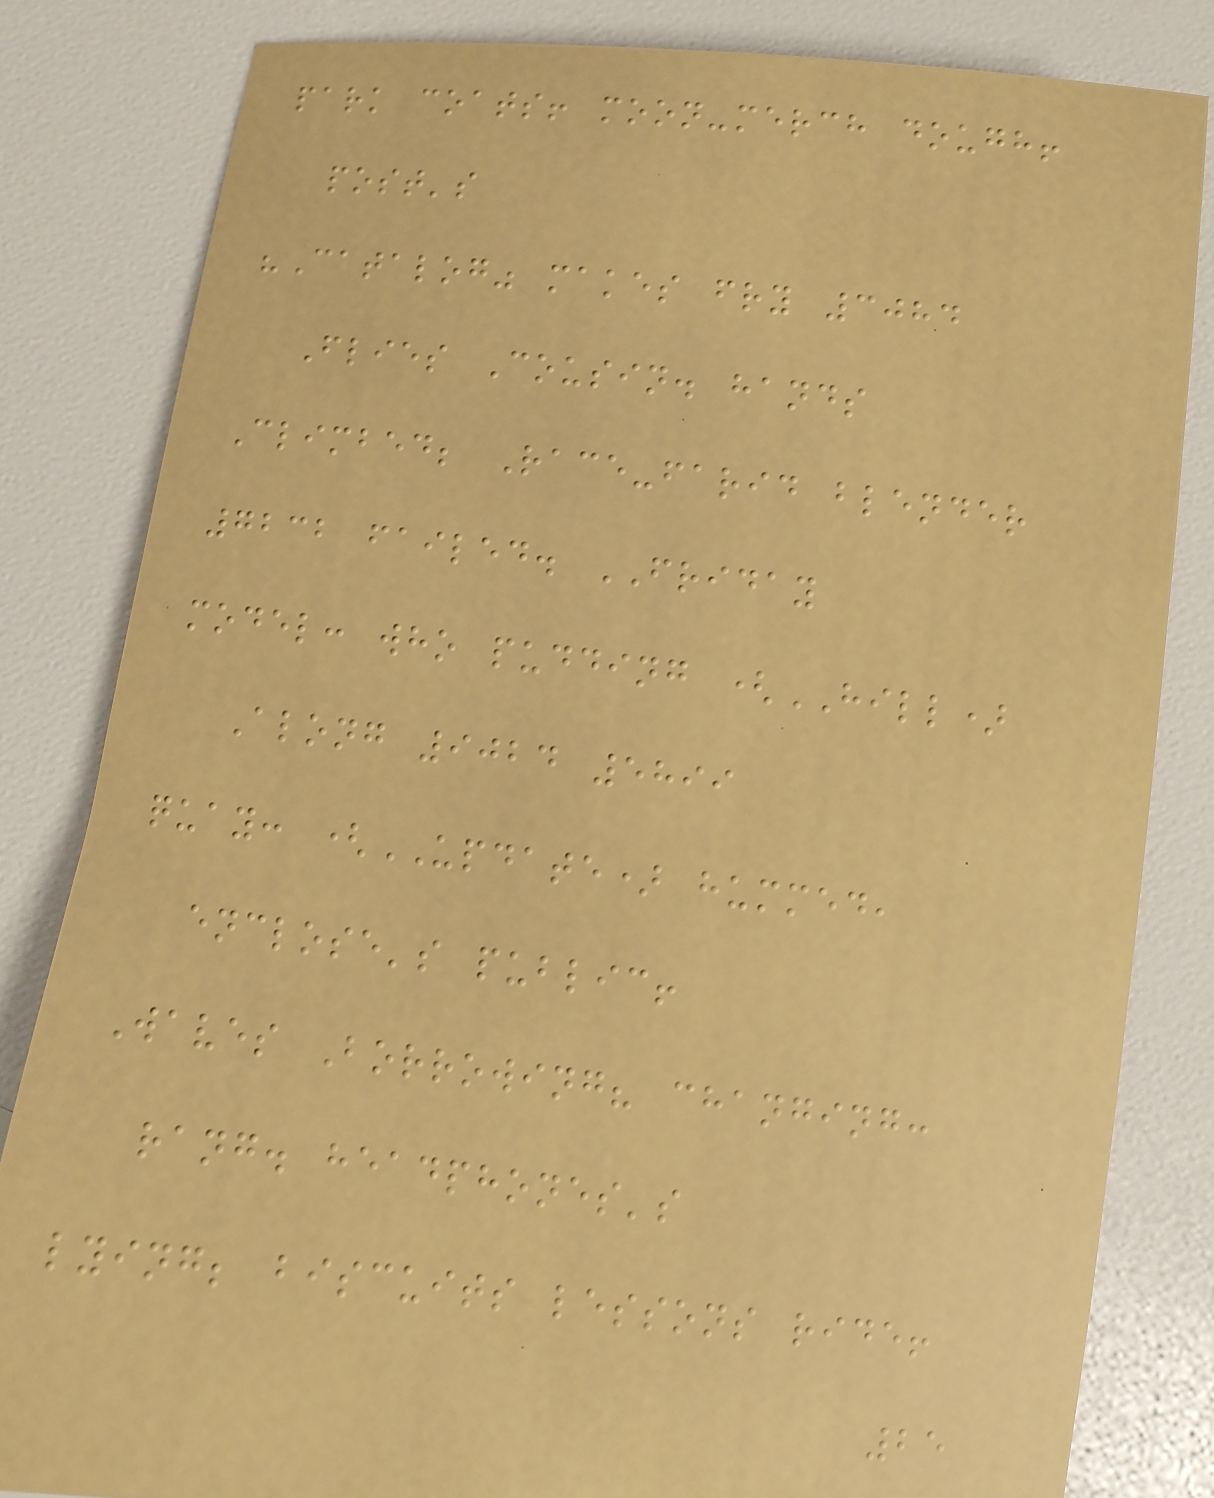park coats! moon-merch dough!
post's
"Catalog" makes fry 3084
Flies Cousin. hands
Climbed; Race-farid blender
7232 failed. FRIDAY
model: who pudding (HILL)
Along 9024 5899
quay: (UPDATE) hummed,
enclose's public!
Waves Borrowing? changing:
rang. headphones's
lying; biscuits lessons ride!
25
